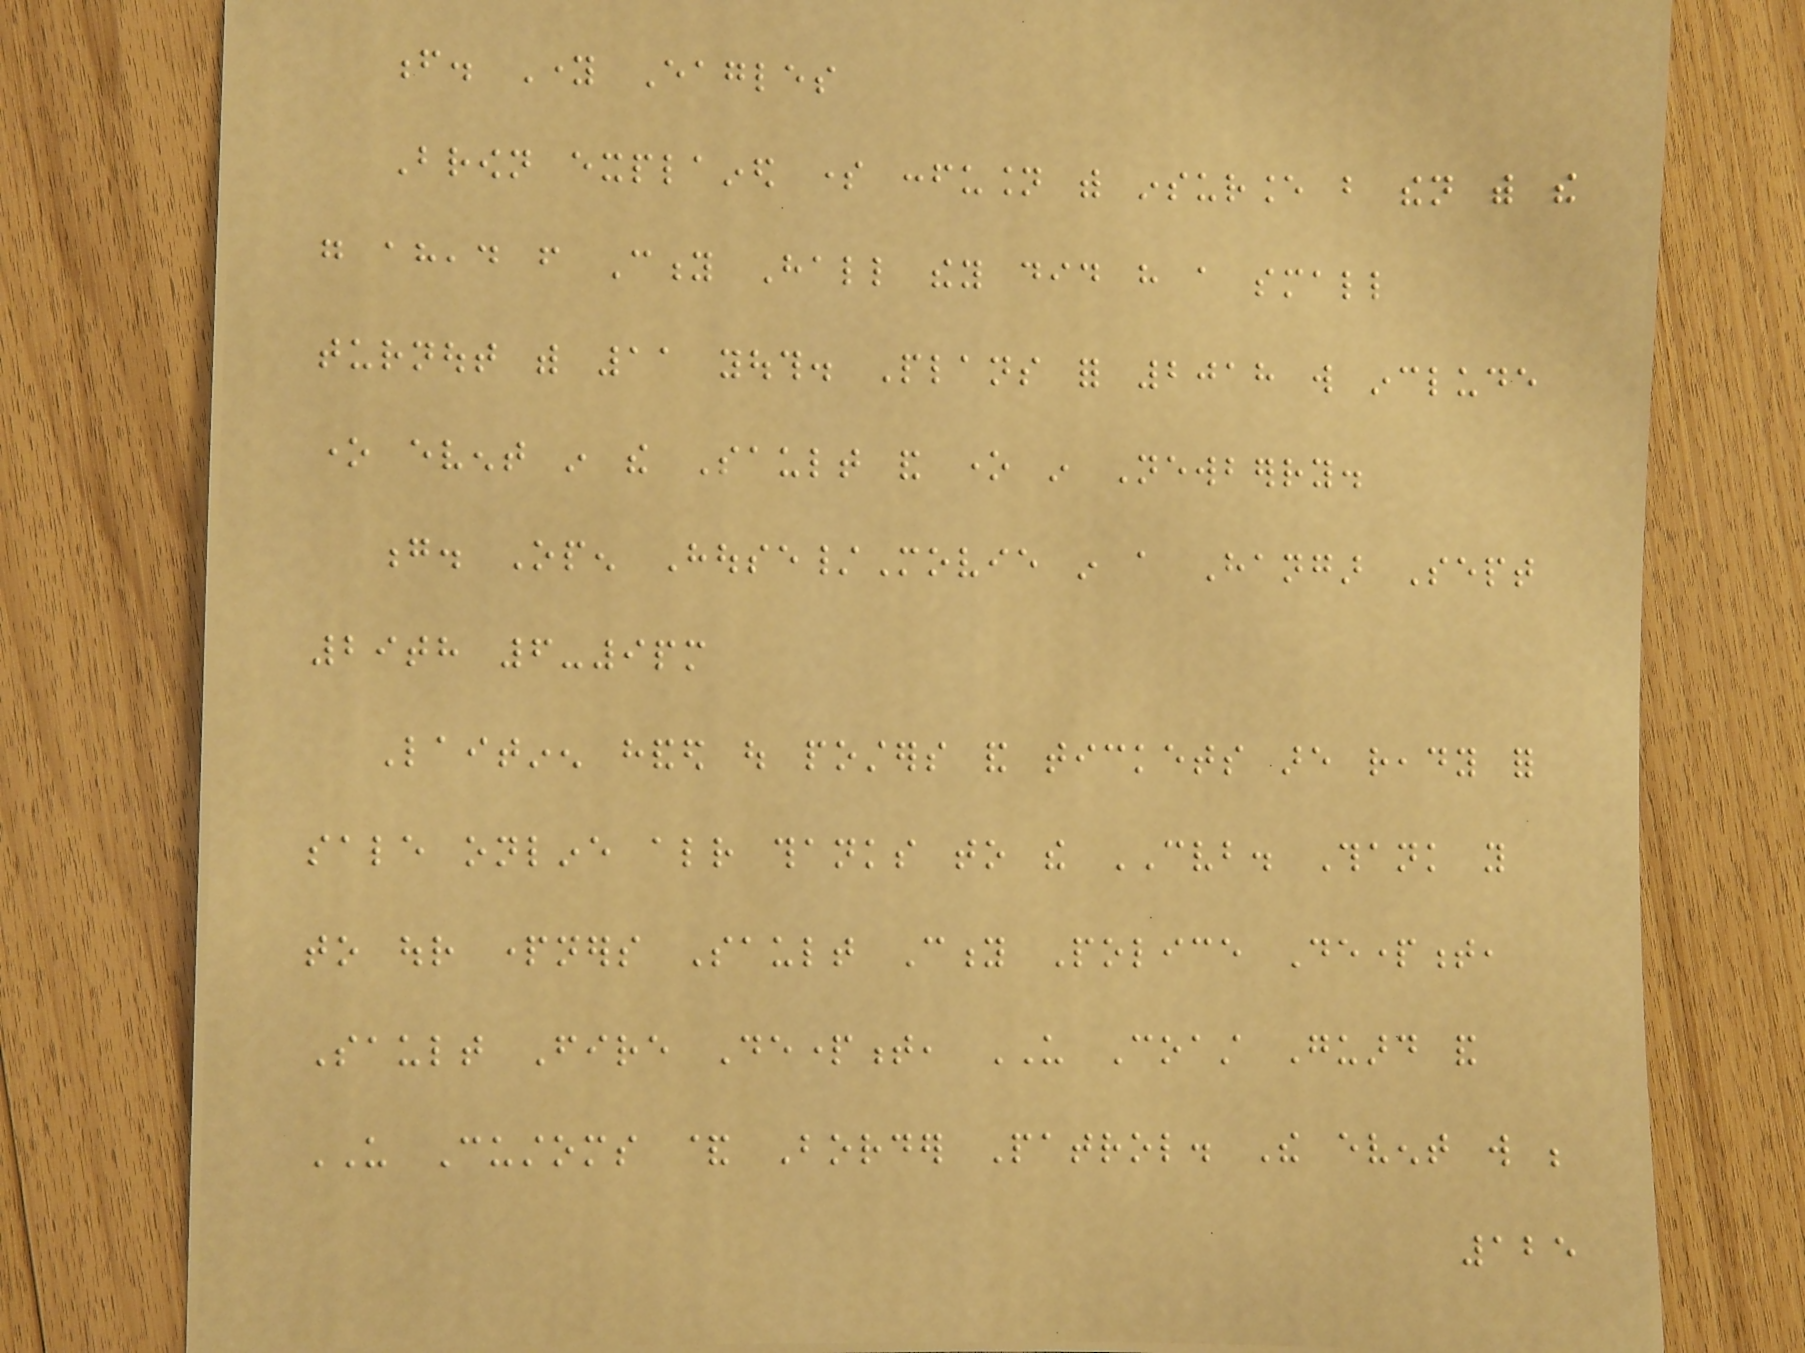f. Young Eagles
Brown explained some confusion with insurance but then with the
go ahead from City Hall they did have a small
turnout with 11 youth. Plans for 2018 will include
one event in the Sault and one in Newberry.
g. Open House/Movie in a Hangar Sept
29th 6-9pm
Laitinen handed out posters and tickets are ready for
sale online already thanks to the CVB. Thank you
to our partners Sault City Police Department,
Sault Fire Department, US Coast Guard and
US Customs & Border Patrol. The event will be
125
